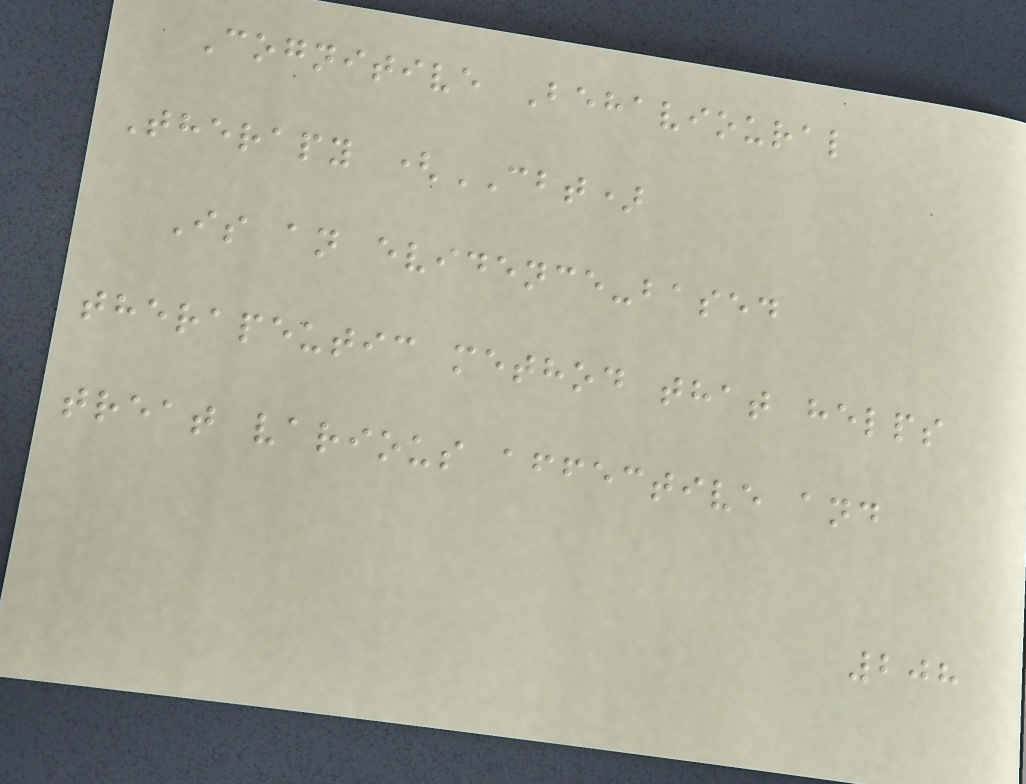Cognitive Behavioural
Therapy (CBT)
Is an evidence-based
therapeutic method that helps
treat various affective and
208
